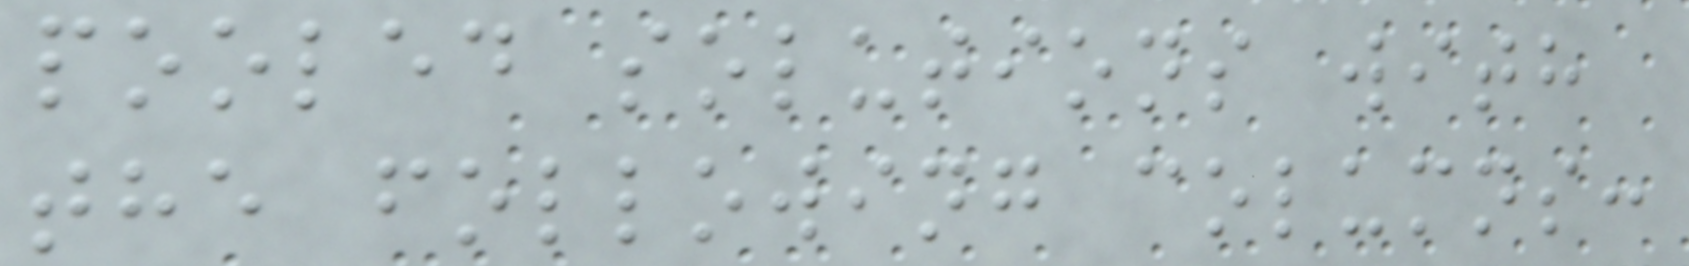pooled solutions with
the following columns:
